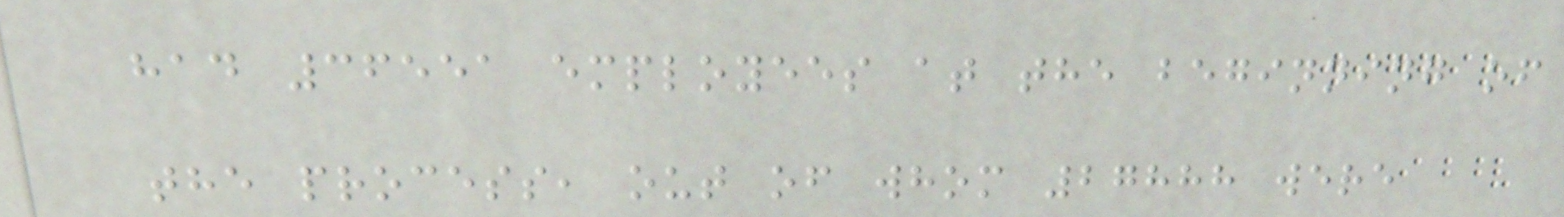had 36551 employees at the beginning of
the process, out of whom 27888 were
